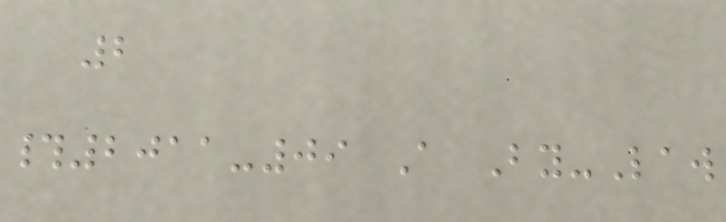2
#2011-09 A By-Law
